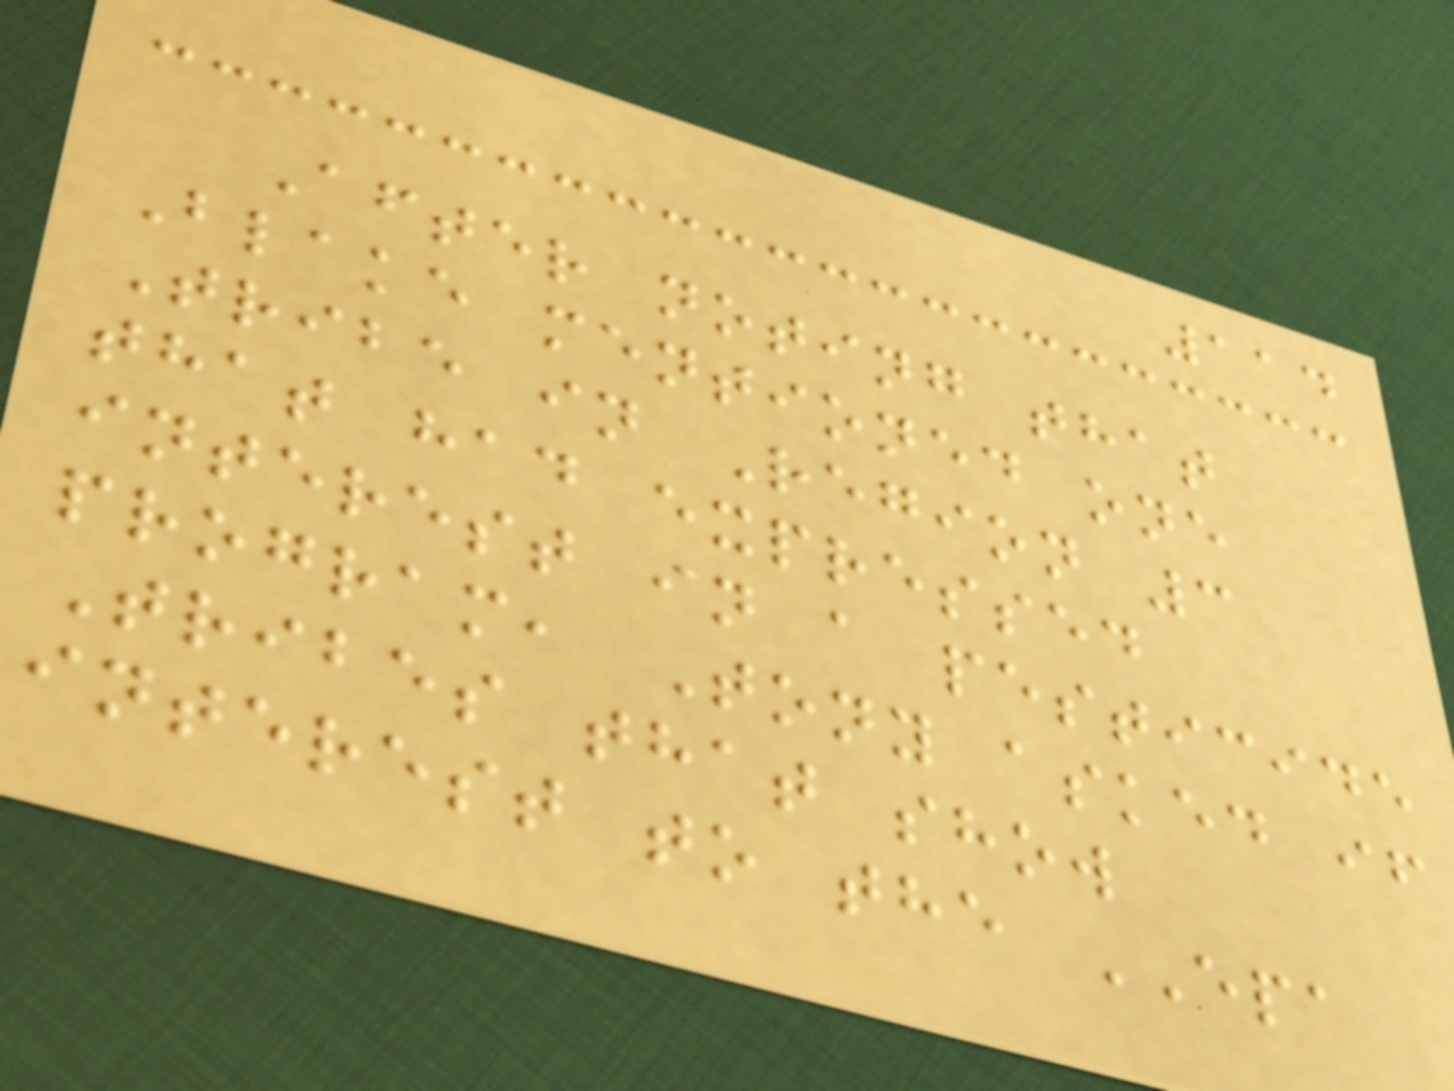114
After noting that
Blake mentioned one
Tribe in Region 3
that had expressed
interest in a pesticide
program, Tony asked if
Tribes that show
interest to the EPA
